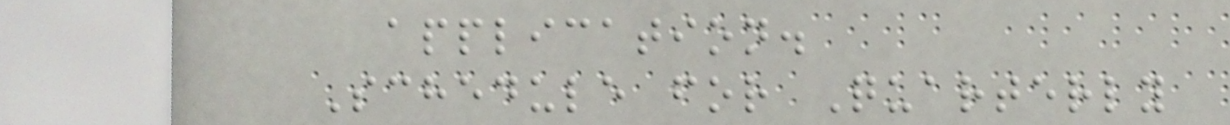application.
Schedule for Quarterly
